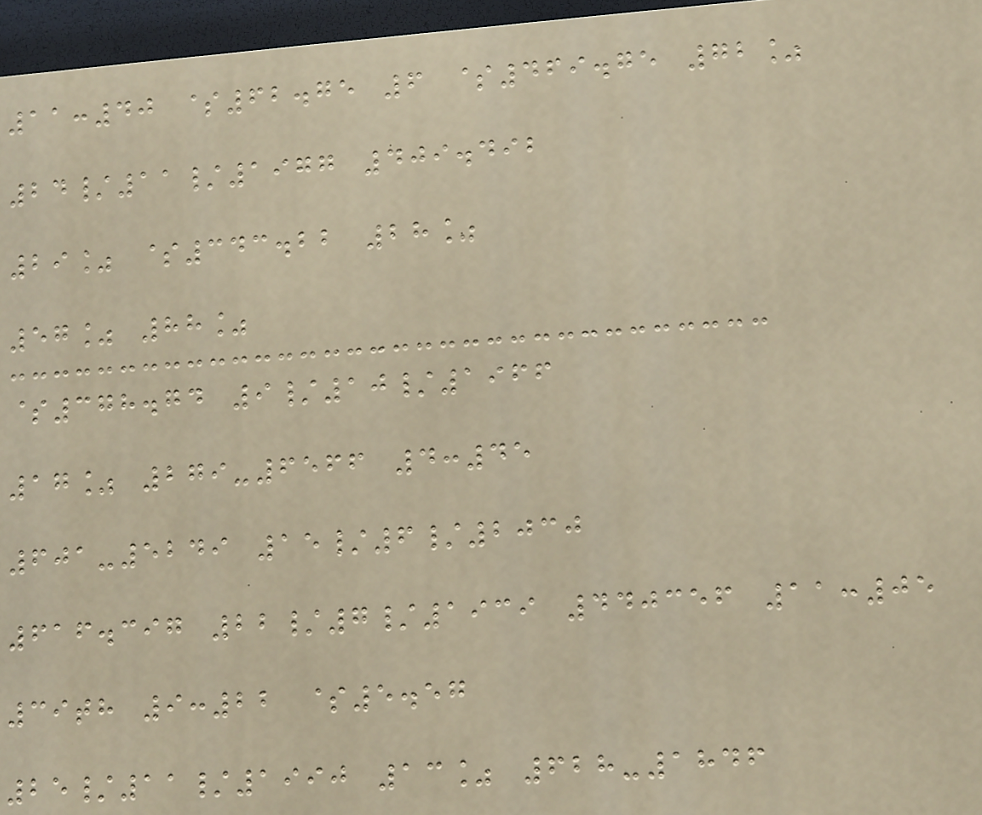11:40 $62.75 6 $469.75 72%
24/11/1977 409.492
29% $343.22 28%
57% 88%
$378.74 9/10/1966
17% 279-6566 4:45
601-5249 15/6/2030
616.397 22/7/1939 440356 11:05
39th 9:22 $5.57
25/11/1990 13% 628-1846
